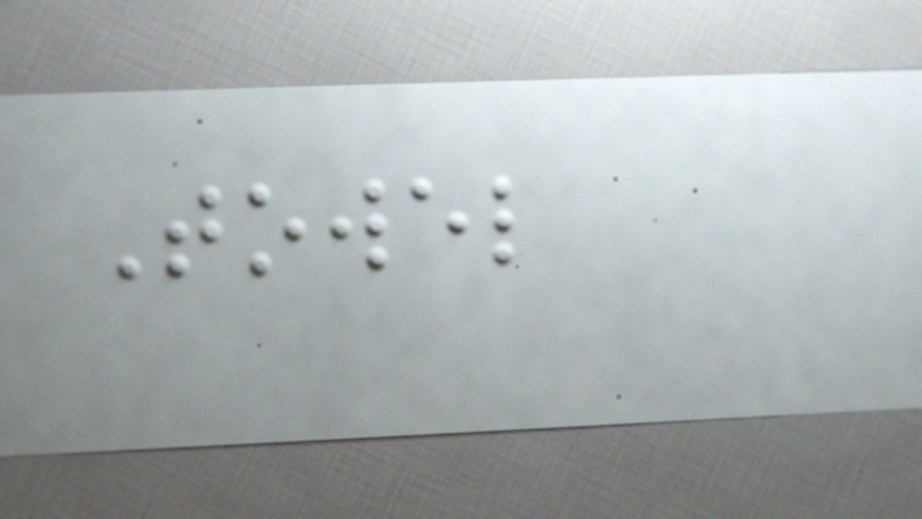Towel
